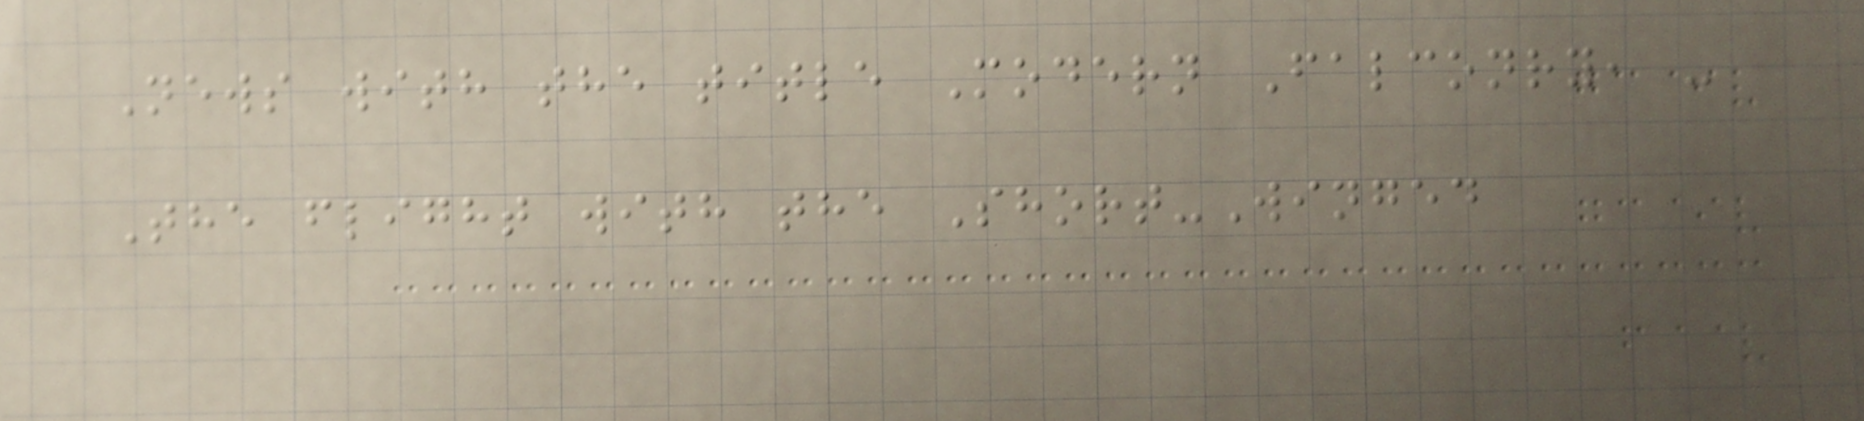News with the title Modern Falconry, -
The flight with the Short-Winged
